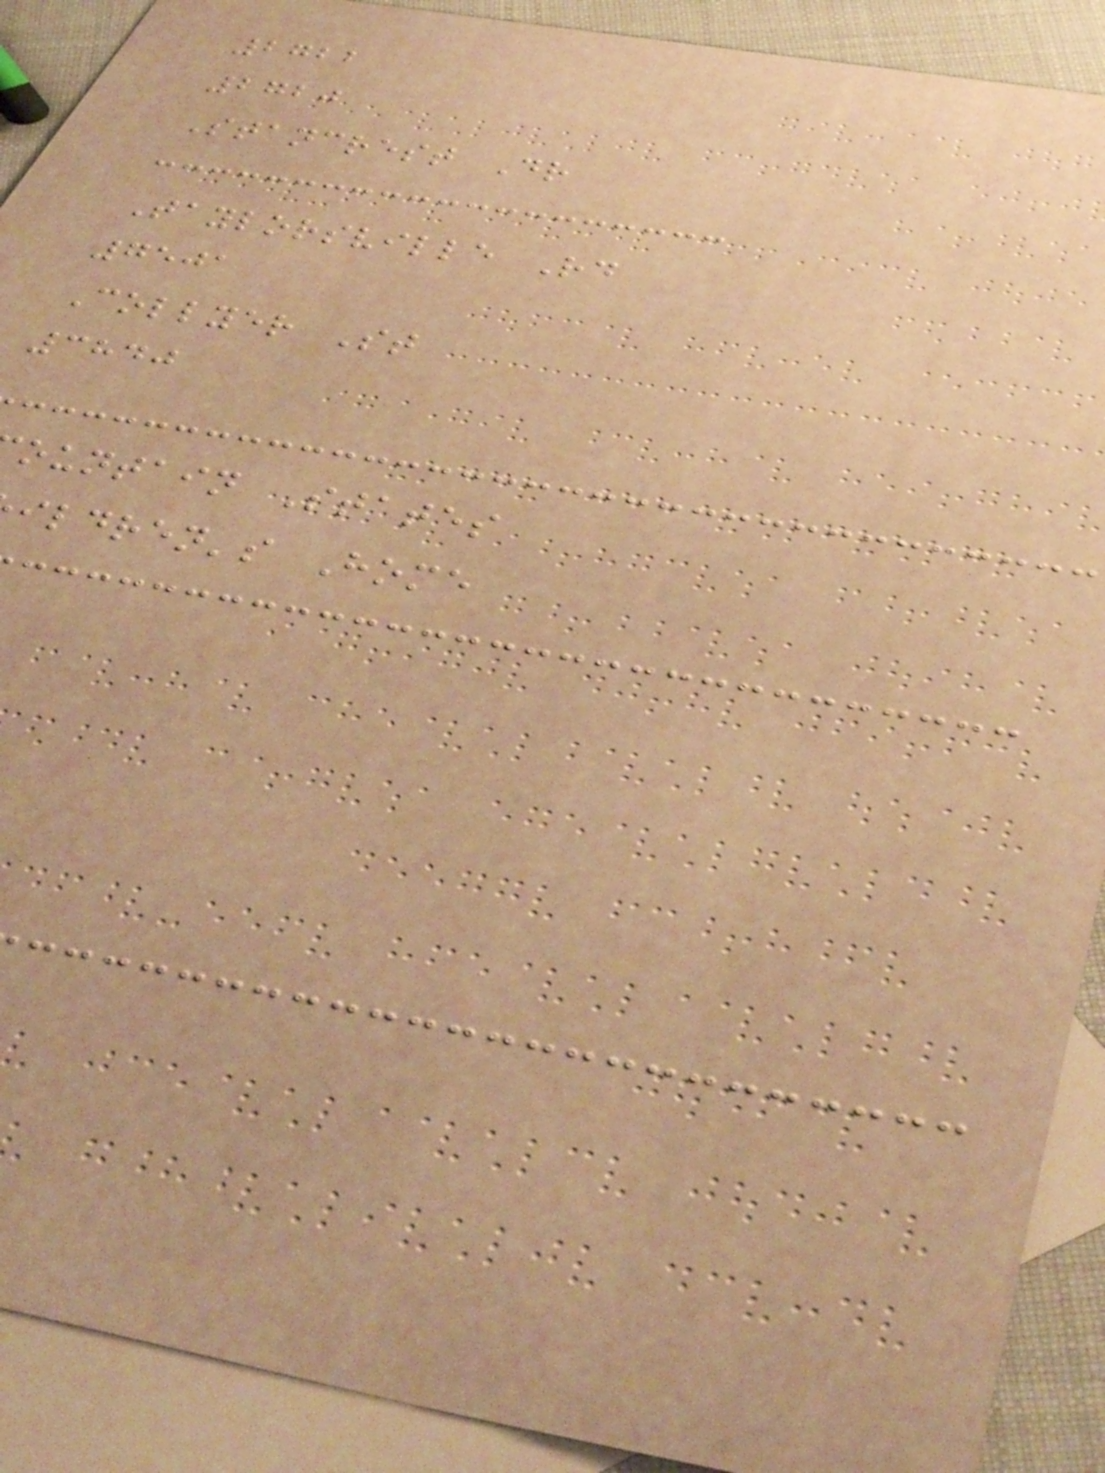2722
2720
Stancrest Dr
Taylorsville Rd
7501
Collyer St
3840
ountain States
ildren's Home
